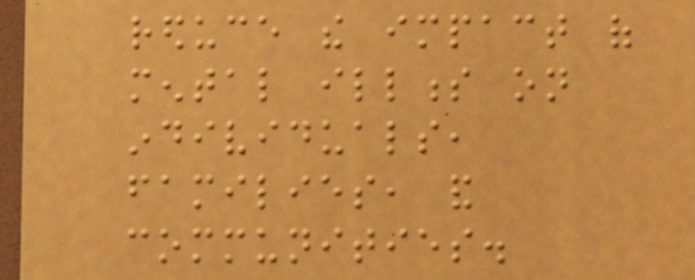reduce the impact of
mental illness on
individuals,
families, and
communities.
